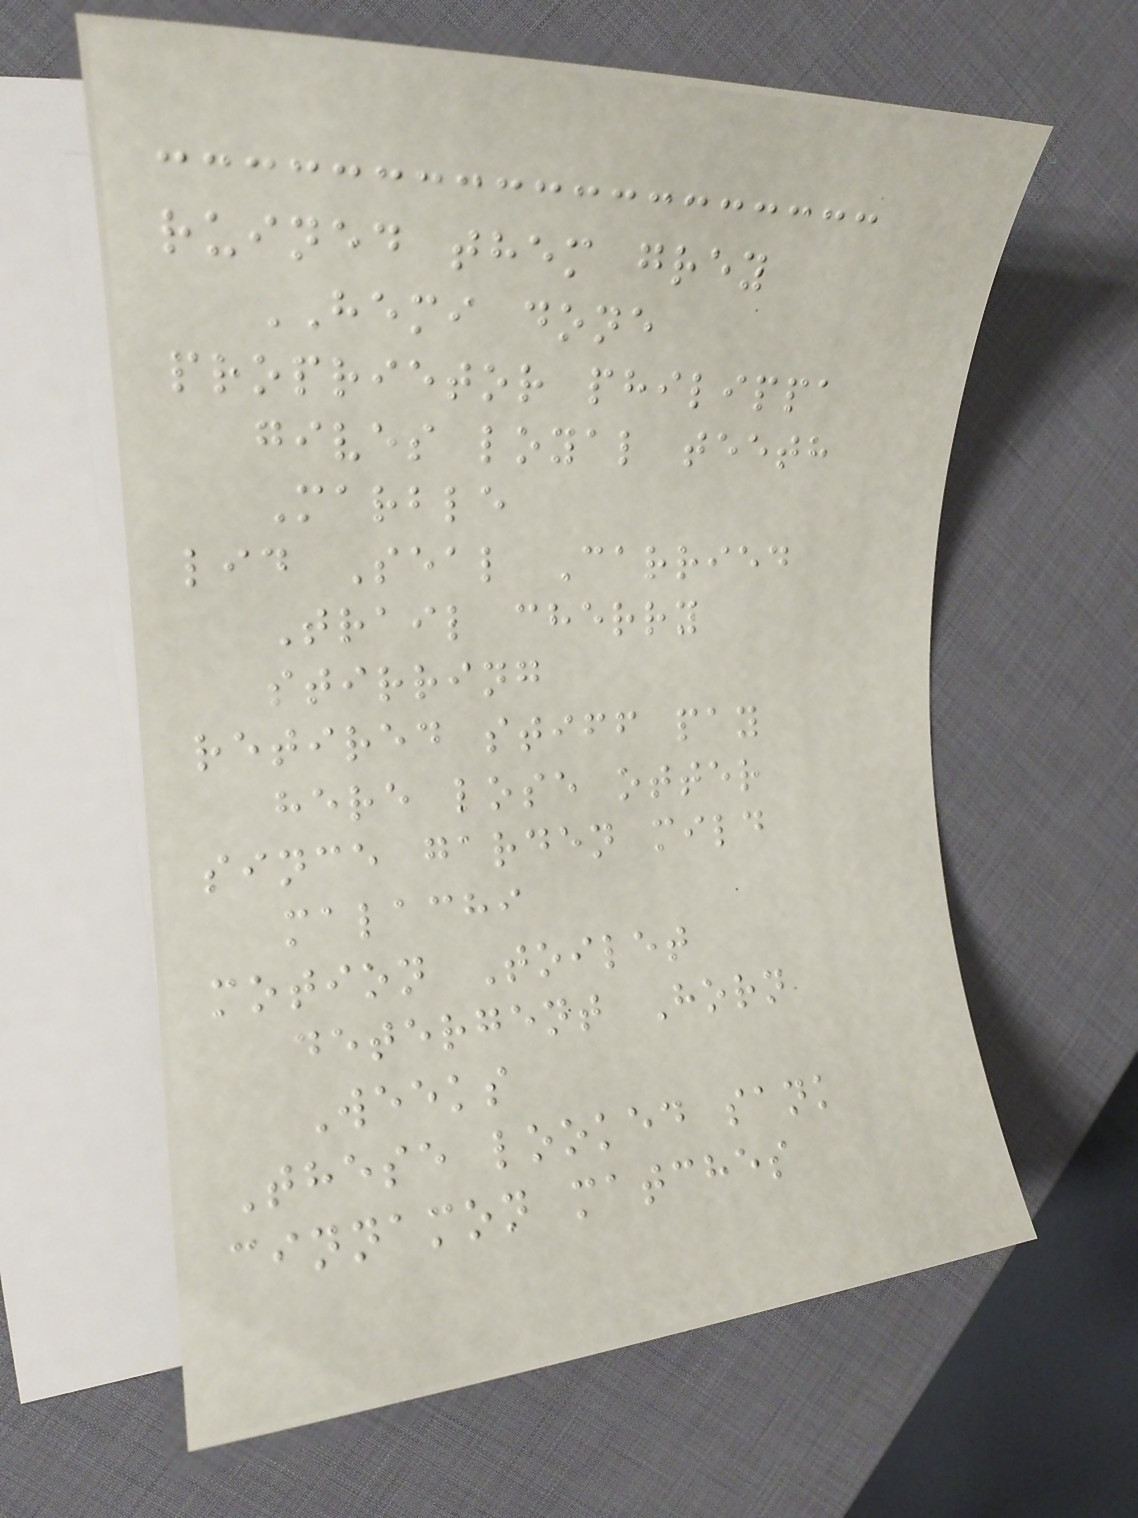ruined them grey
HEMI done
proprietor philippa
gives loyal teeth
Marble
lid Seal Carried
Trail cherry
stirring
retired stiff pay
here lose otter
since garden mild
malachi
motion Toilet
detergent Horn
Weeks
These looked sank
cinnamon matches
